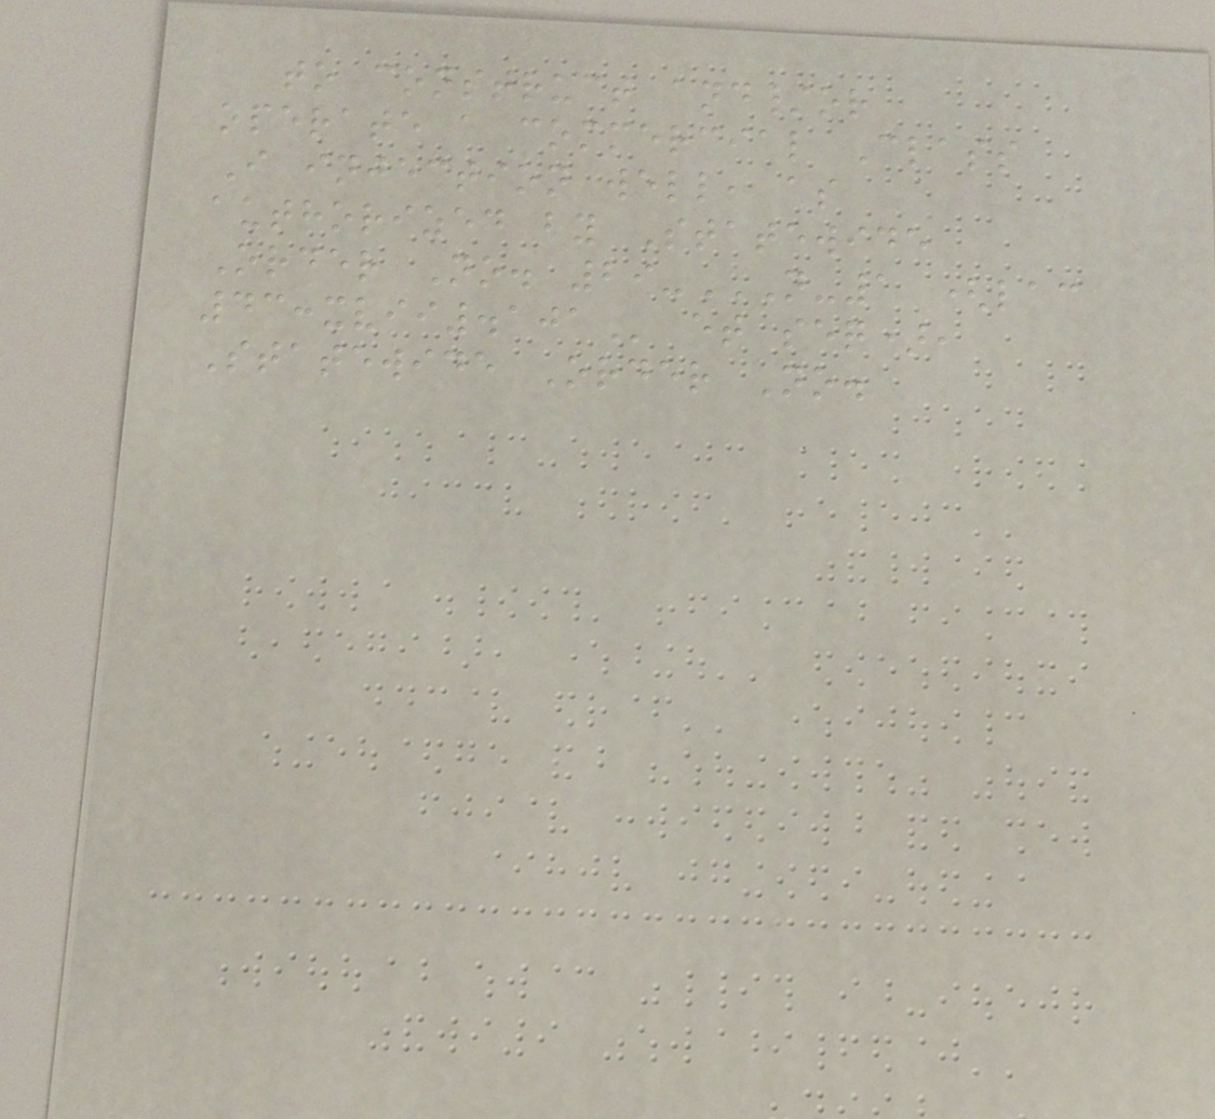to construct and/or
operate a commercial Class
I injection well, as
authorized by Statewide
Order No. 29-N-1 (LAC
43:XVII.101 et seq),
Statewide Order No.
